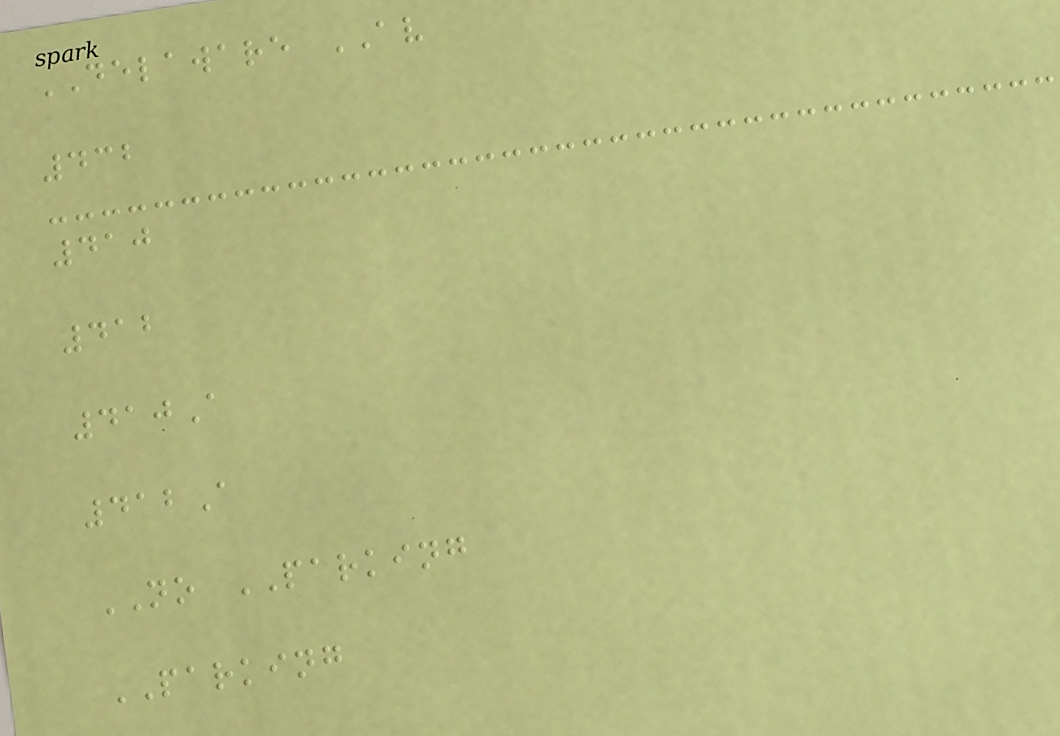DELAWARE AV
432
410
412
410A
412A
NO PARKING
PARKING
